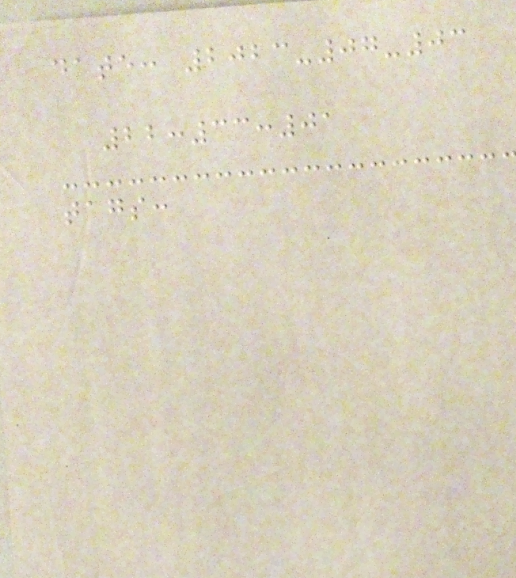date: 2023-07-03
22:33:01
tags:
